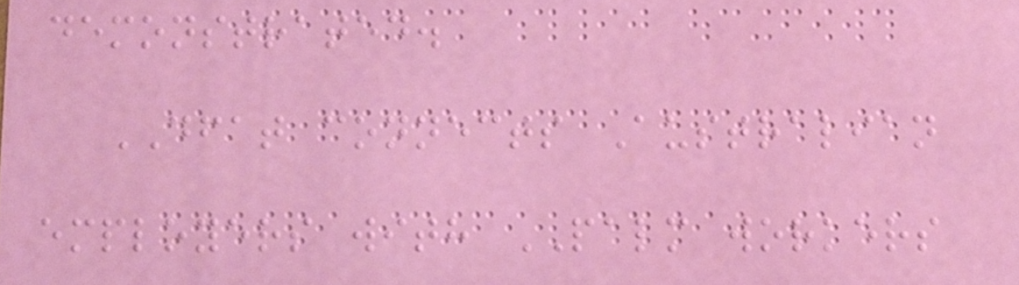demonstrated.
DFAT connects Australian
employers with PALM workers
